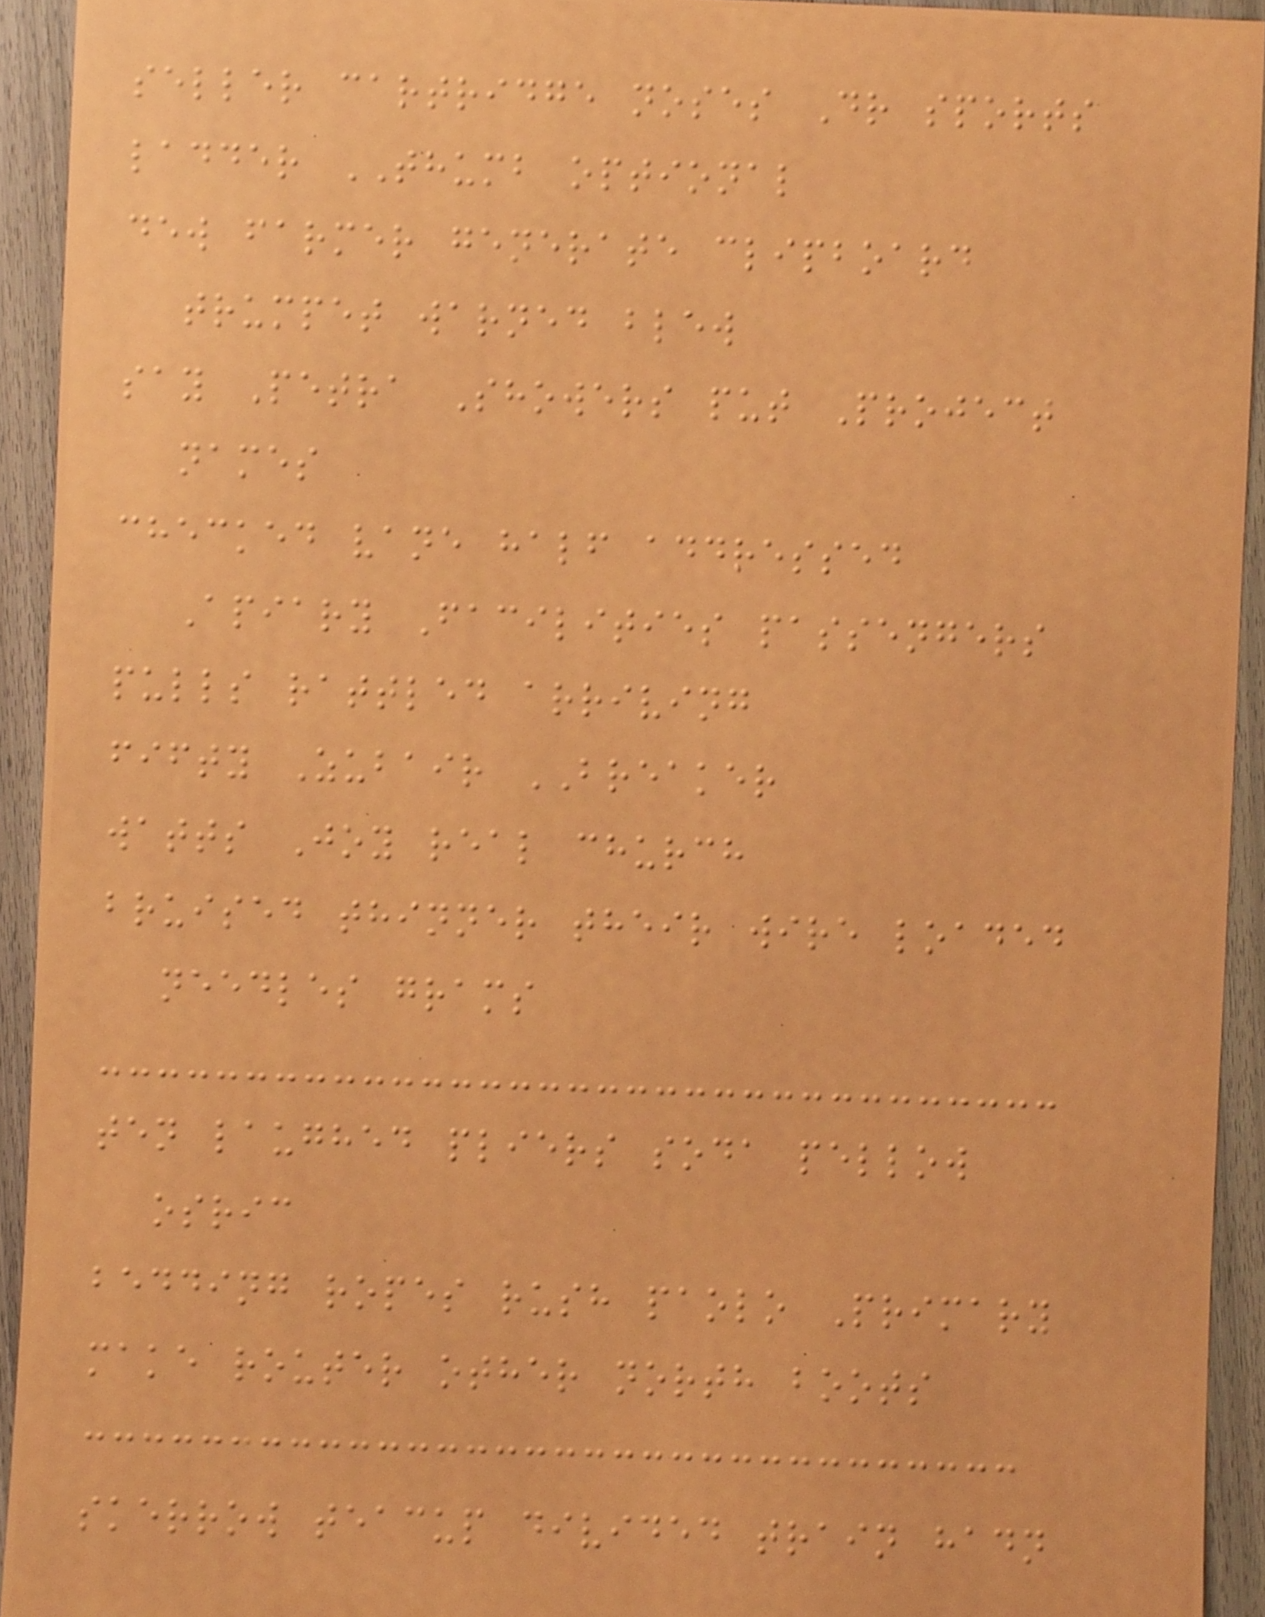seller cartridge noses Dr sports
ladder THUMB optional
dew farmer generate clipboard
trumpet warned blew
say Petra Showers put Project
names
checked vane half addressed
Apiary Facilities passengers
pulls rattled arriving
fifty Zubair BREAKER
watts Joy real church
bruised thinner their wire loaded
needles grams
ten laughed pliers soda pellow
osric
bedding ropes rush paolo Primary
make router other north boots
skerrow teacup divided train hadn
